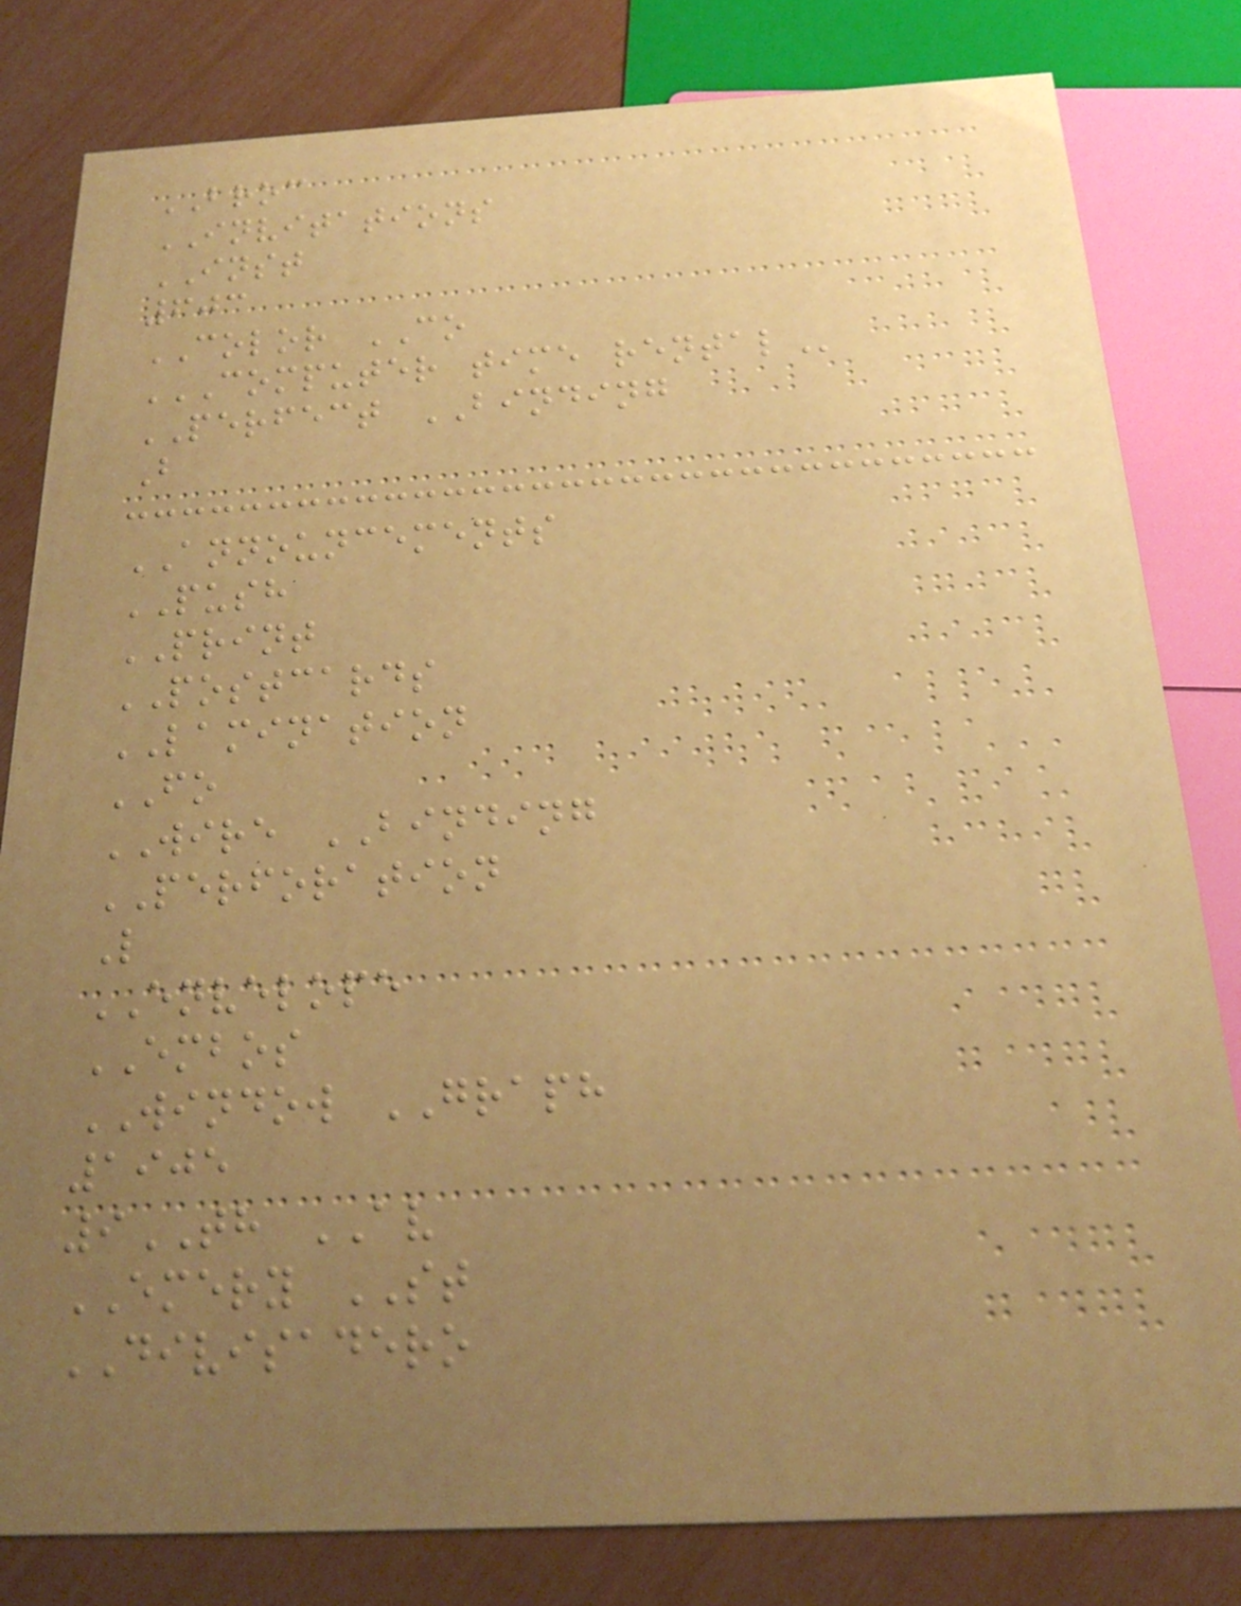BROC
INVITATIONS
INST
603
COLOR CO
COMPUTER TIME RENTAL
PERFECT BINDING
B
ANNOUNCEMENTS
PUSH
PRINT
POSTCARDS
LAMINATION
FO
WIRE BINDING
PERFORATION
L
ENVELOPE
EMBOS
WINDOW GRAPH
1905
9TH AV
EMERY ST
DIVISADERO
